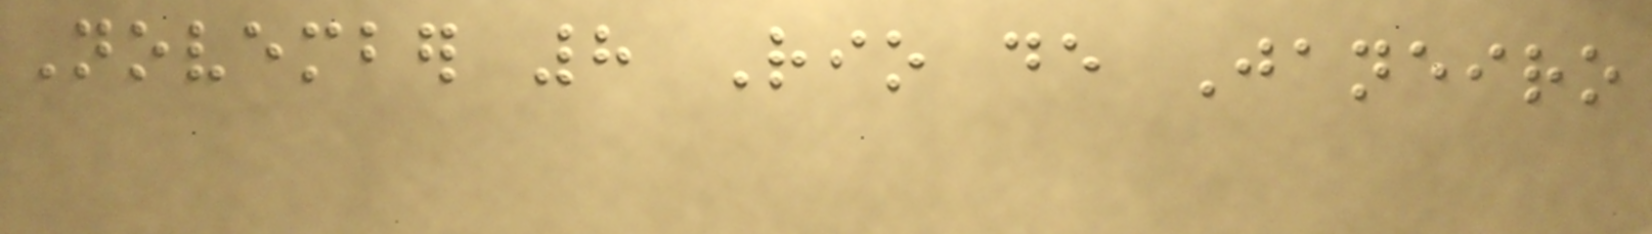November 8 Rio de Janeiro
